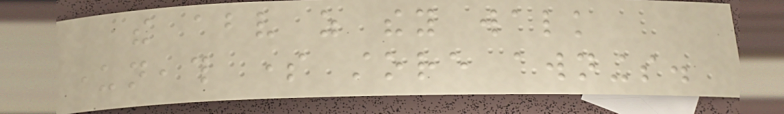the above as they walk
underneath some store awnings.
